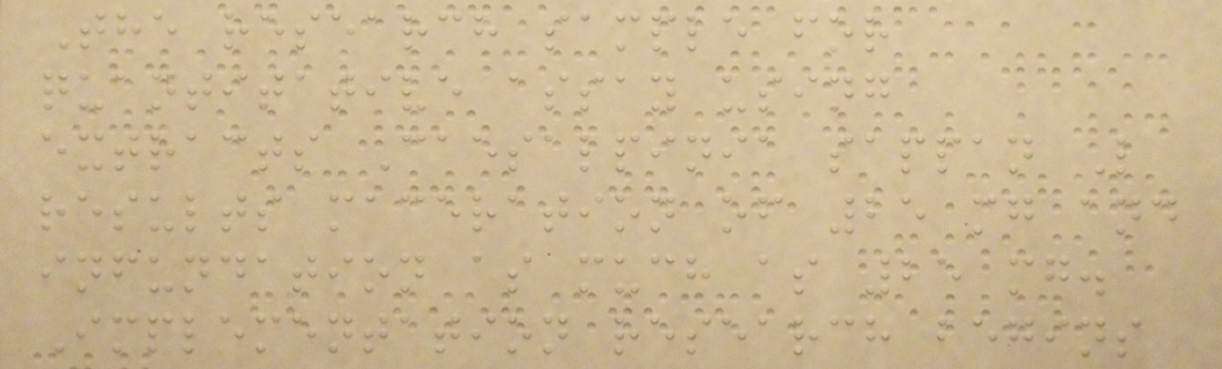The research sample for
quantitative assay using
extracts Caesalpinia sappan L
results maceration of 25 mg and
infundation as much as 25 mg.
Implementation research begins
